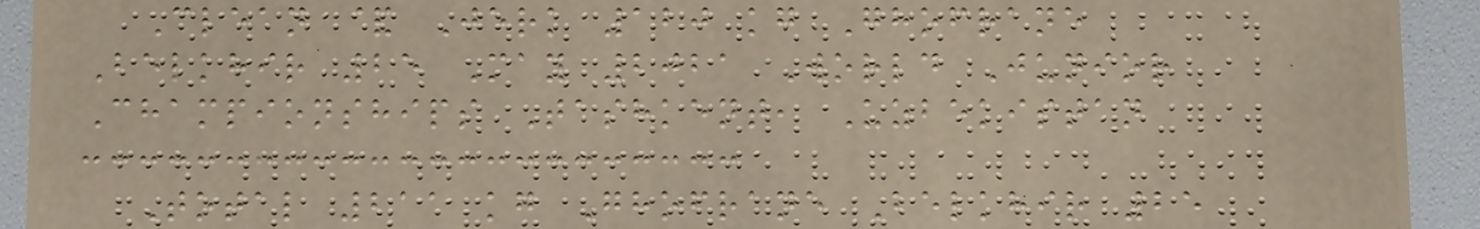Clean & Jerk 120 kg Ghofrane
Belkhir 25 May 2021 World Junior
Championships Tashkent, Uzbekistan
Total 211 kg Ghofrane Belkhir 25
